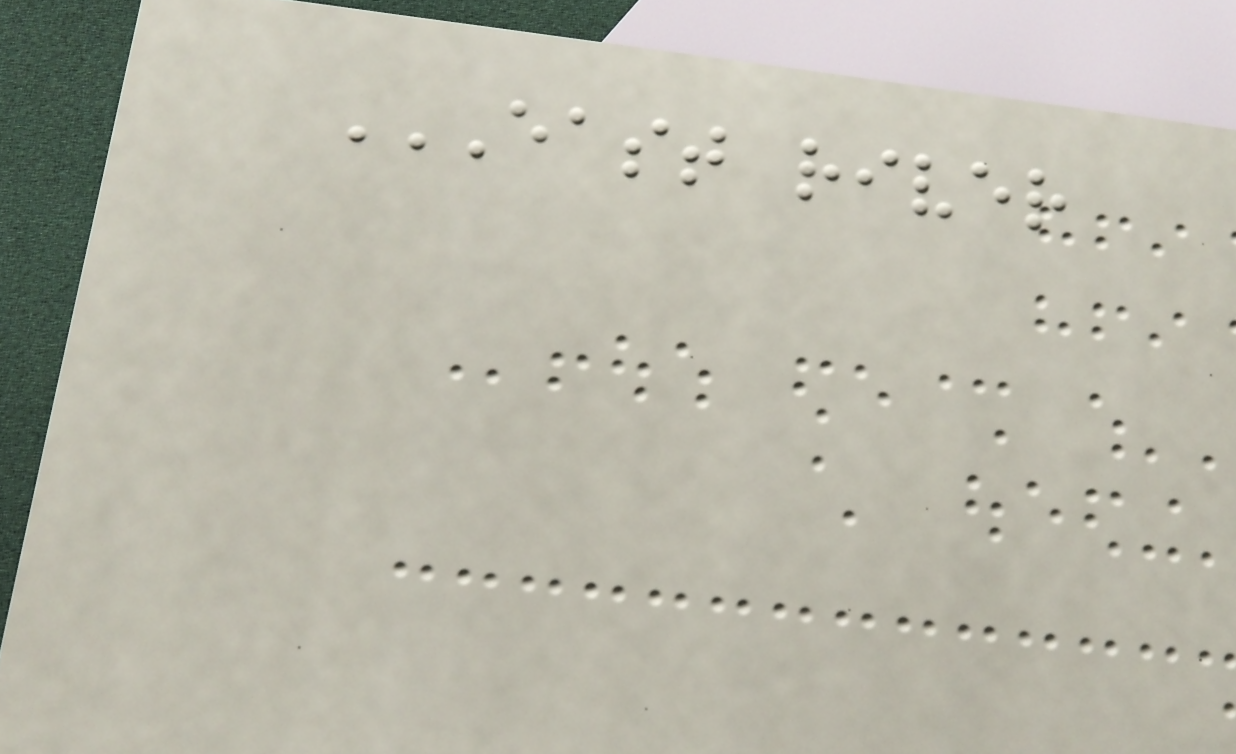EAST RIVER
